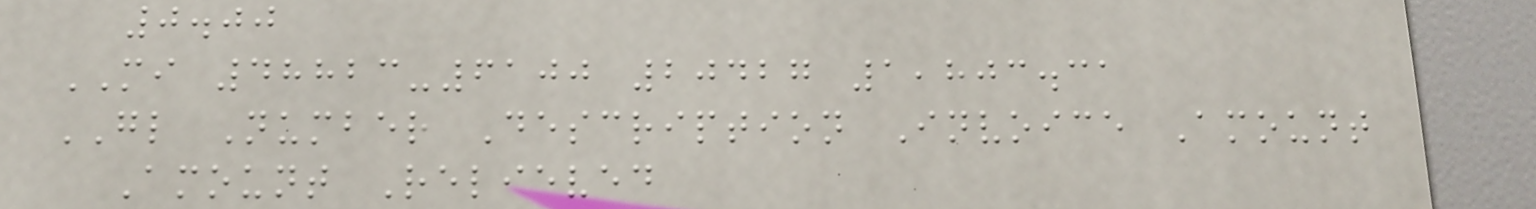0.00
MI 48823-6100 20427 1,803.31
GL Number Description Invoice Amount
Amount Relieved
